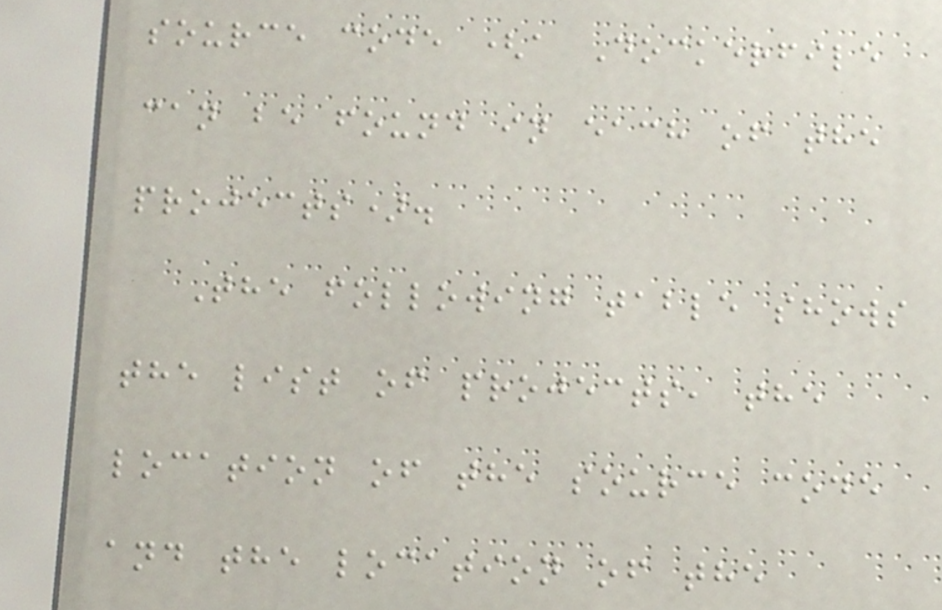source code (a Dockerfile
can be found in each of the
projects).
The following table shows
the list of projects, the
location of the source code
and the location of the
